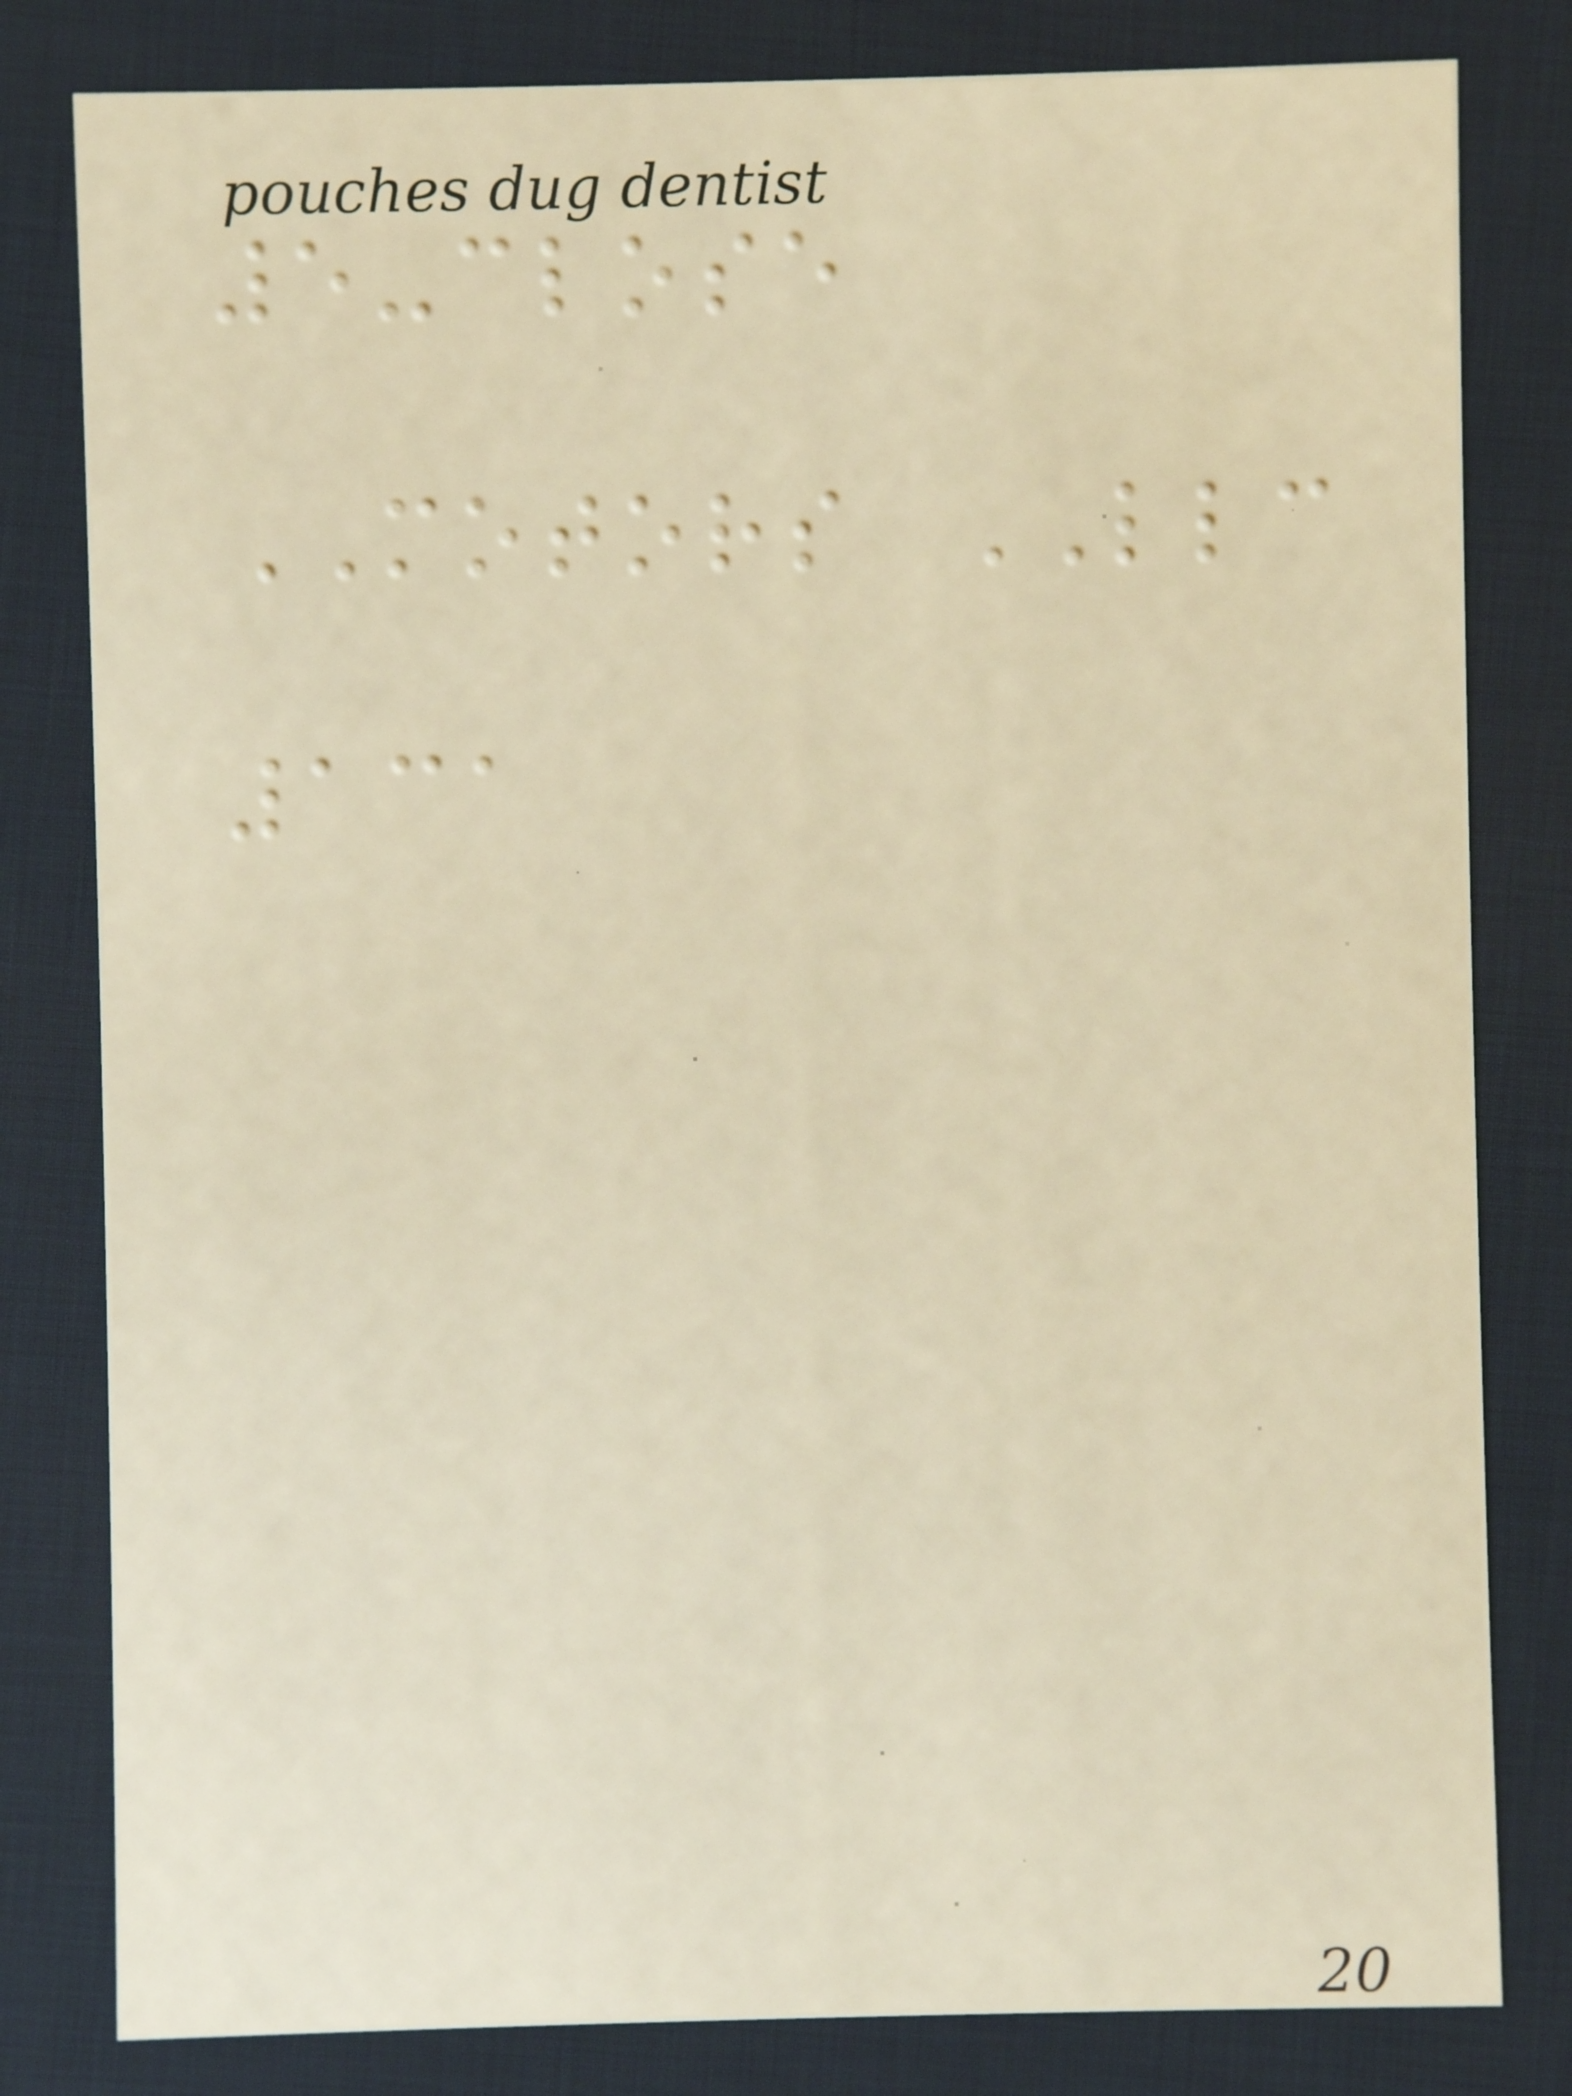5-close
MOTORS LLC
131
